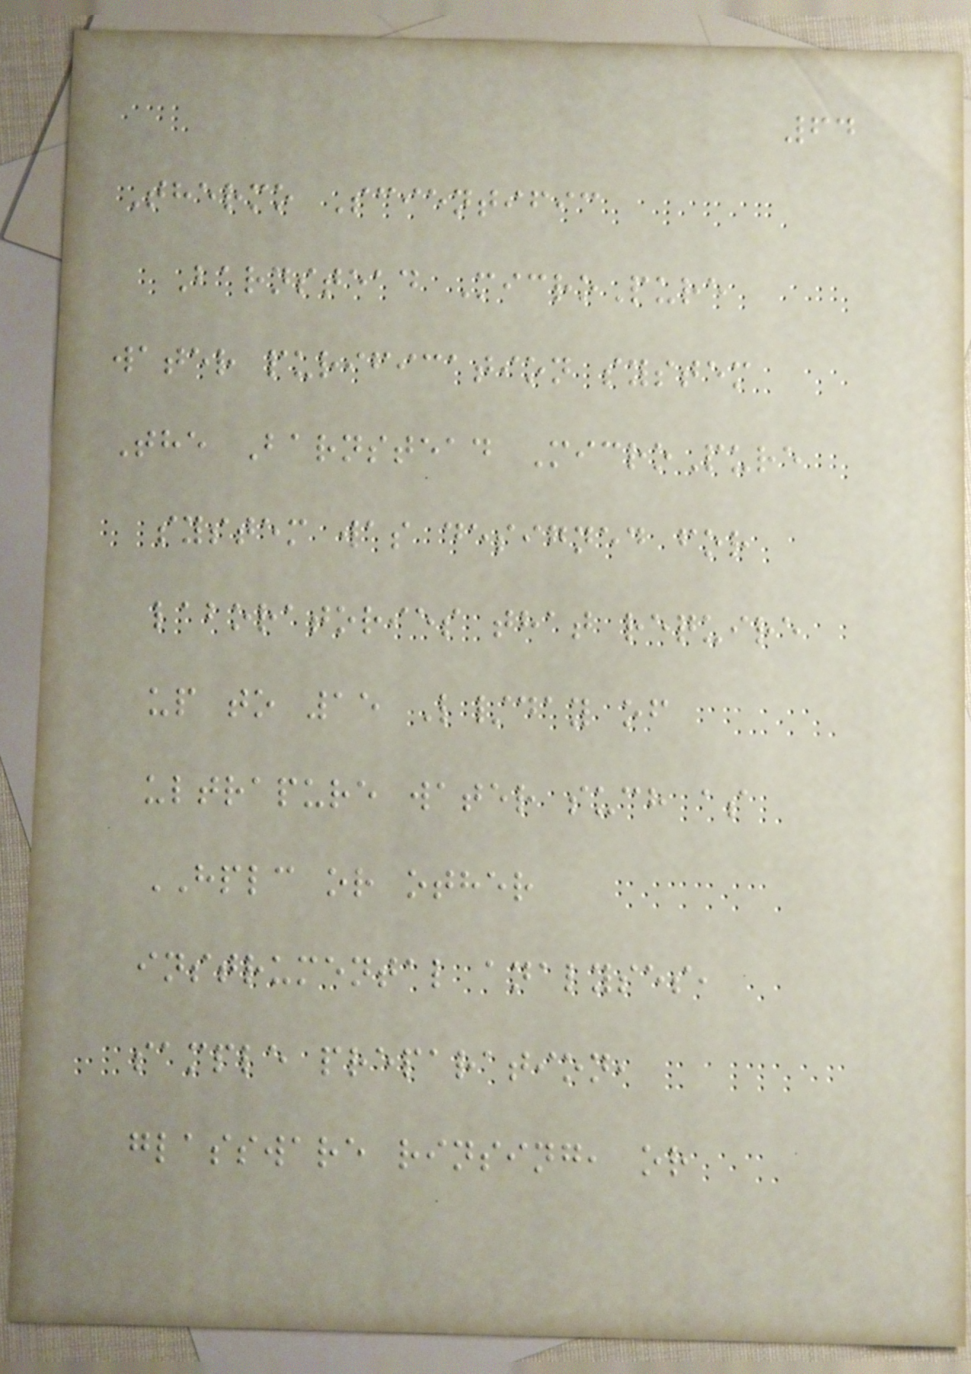64
Thermo Scientific
Barnstead MicroPure
water purification system
The Barnstead MicroPure
system was designed for
laboratories that require
up to 15 L/day of
ultrapure water such as
HPLC or other
instrumental analyses,
sample preparation,
glassware rinsing, or
